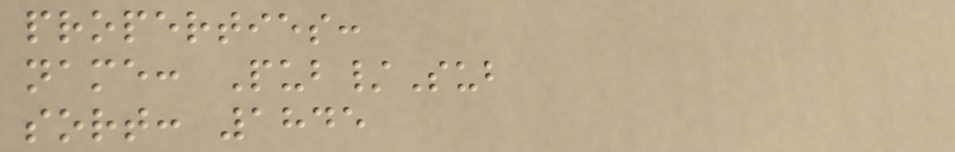properties:
name: Pub/Sub
sort: 1845
